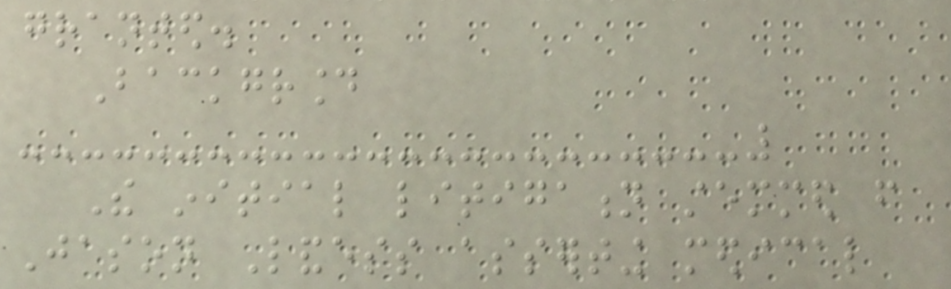granted.
Background
The initial litigation stemmed from
Jason Landess asserting medical
